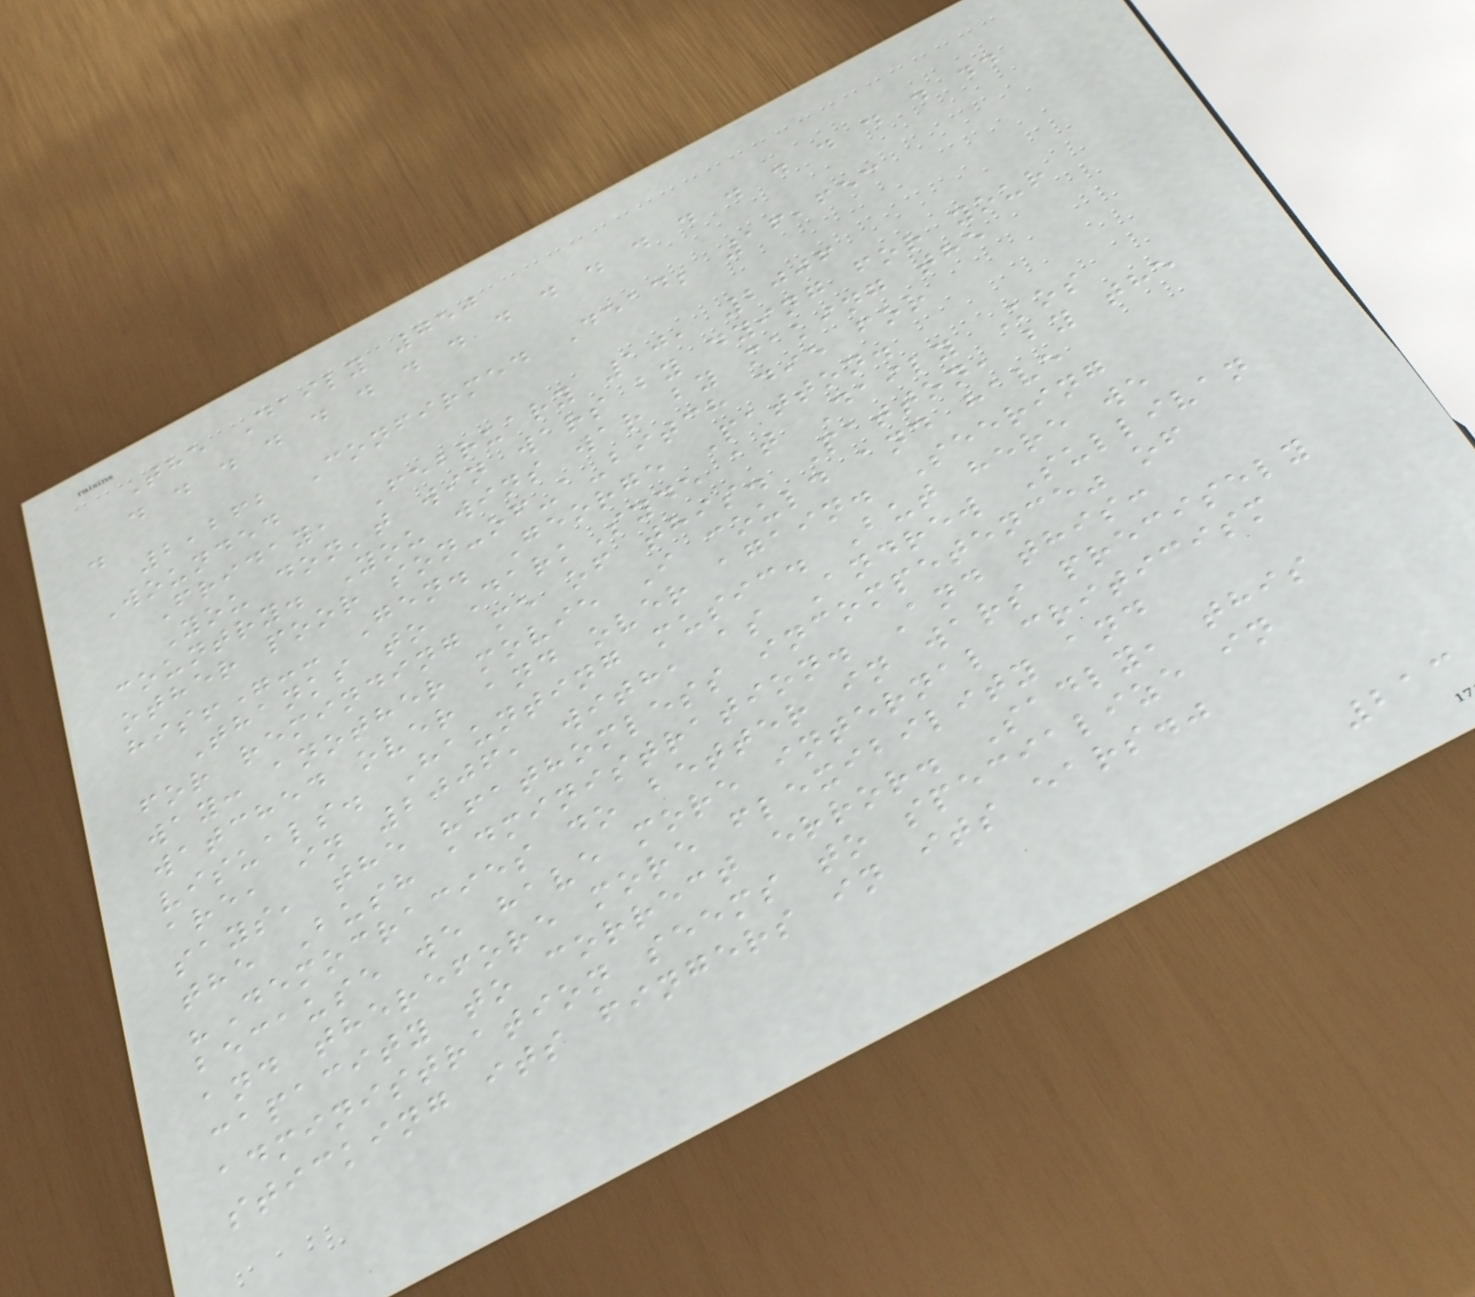The Daily 750
. . . . . . . . . . . . . . . . . . ..
.
2,262 Confirmed Dead; 16,653
Wounded
Friday, February 10, 2006
You don't win wars by dying for your
country. You wins war by making the
other poor son-of-a-bitch die for
his!"-- Gen. George Patton.
Thanks to DarkSyde at Daily Kos
for reminding me of this. Patton, by the
way: another movie I could and have
watched over and over again. Seering
visuals. Haunting music. But here we
are, in 2006, with, as Andrew Sullivan
says, the "fathomless incompetence" of
the Bush administration. And this:
"Democracies do better in wars precisely
because we have more internal criticism
and therefore more flexibility and
capacity to correct error. Sadly, this
administration seems to specialize in
sticking its fingers in its ears."
213
